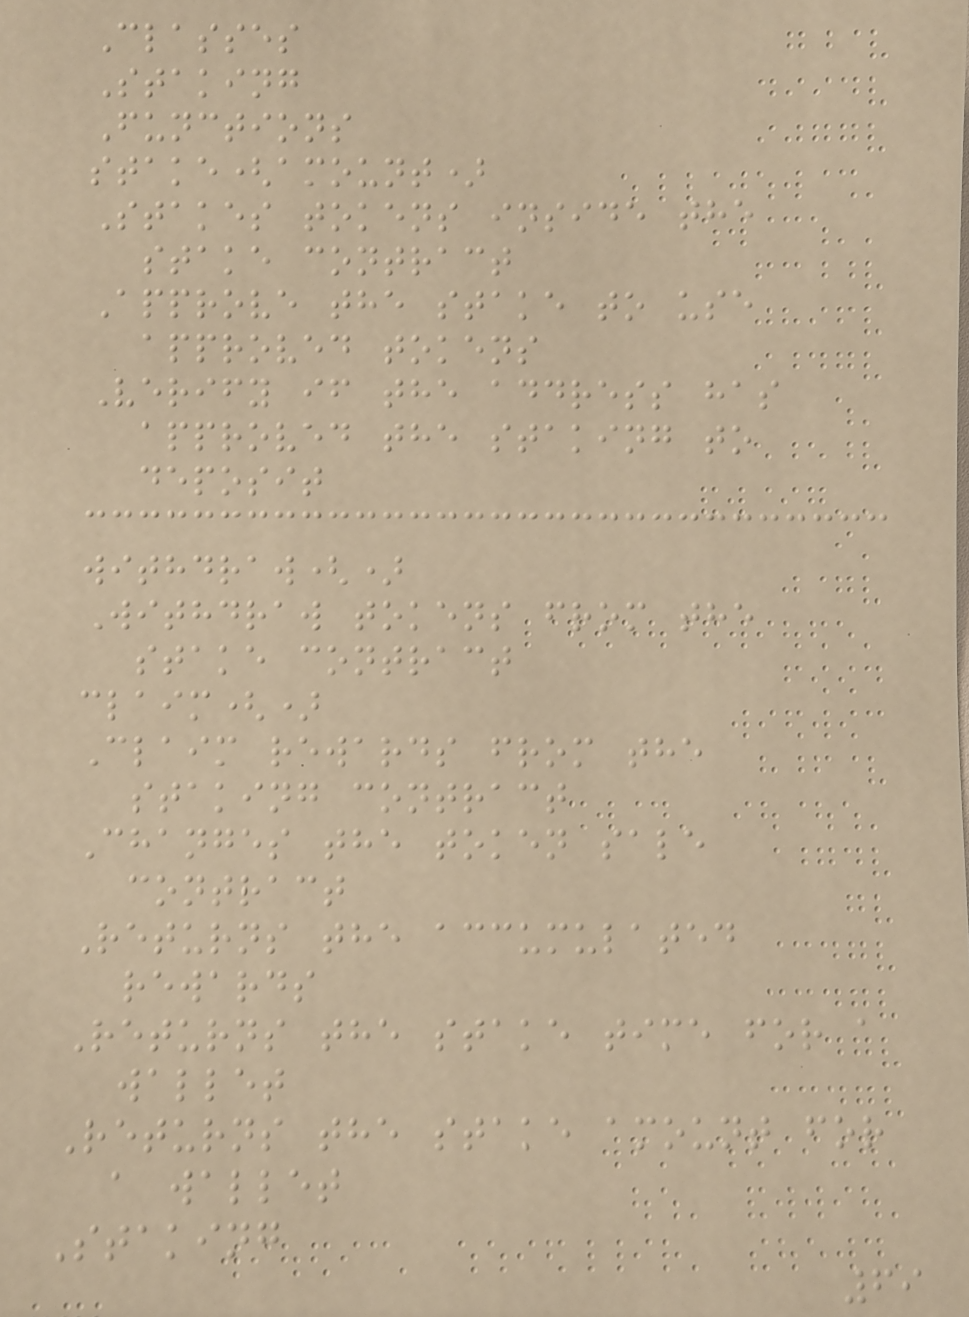Classes
Staking
Functions
stake(amount)
Stakes tokens inside the
stake contract
Approve the stake to use
approved tokens
Verify if the address has
approved the staking to
deposit
withdraw()
Withdraw tokens from the
stake contract
claim()
Claim rewards from the
staking contract
Changes the token sale
contract
Returns the accumulated
rewards
Returns the stake time for a
wallet
Returns the stake amount for
a wallet
Staking
69
